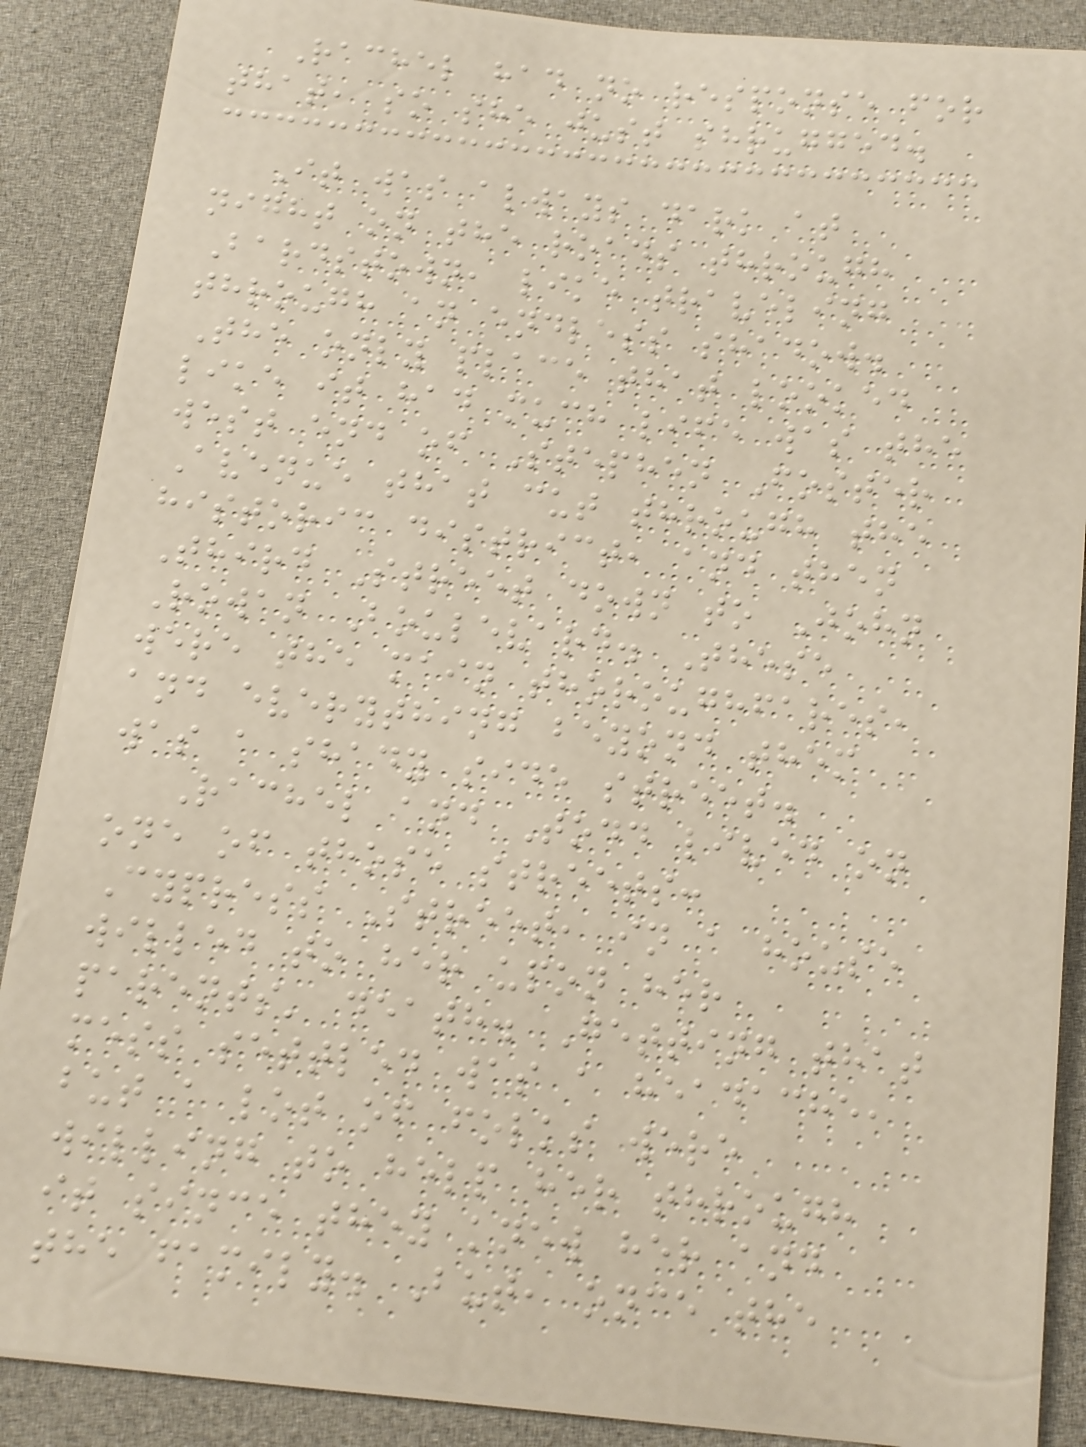Rachel had no response for
that, so she just shrugged.
It was always dark at
night on the roads through
Bardstown, like traveling
through an endless shadow.
The only place that looked
like it had much life was the
west end of Stephen Foster
Avenue that cut through the
historic district, and then
Third Street down to John
Rowan Boulevard. These
were the main thoroughfares,
and everything beyond them
was a shady side street.
Rachel and Todd lived on
one of those streets:
Cypress Street, in a house
willed to her upon her
parents' death. Getting that
mess settled was a headache,
but a lot of folks were
willing to help her through
it since they knew her and
the family. But, once the
